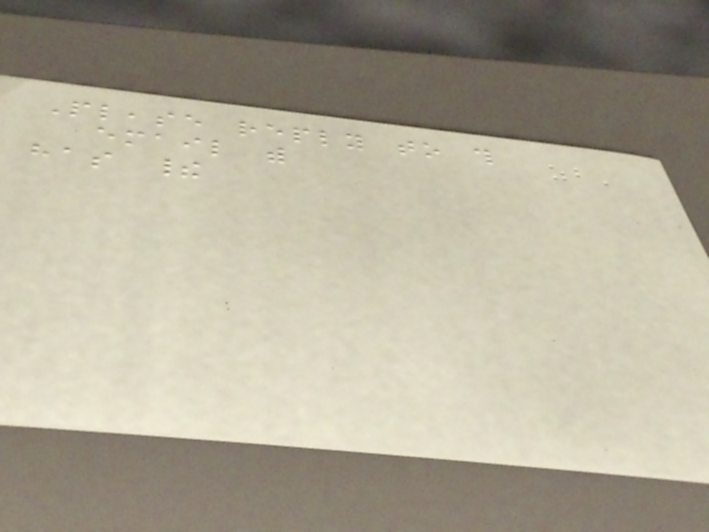Please reply to this
email with
has their
